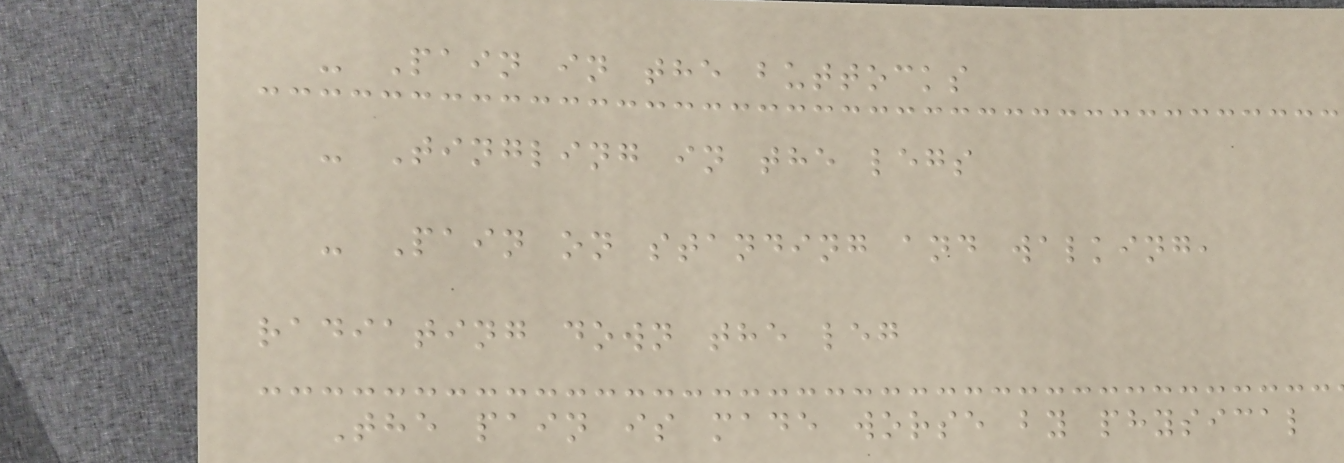- Pain in the buttocks
- Tingling in the legs
- Pain on standing and walking,
radiating down the leg
The pain is made worse by physical
